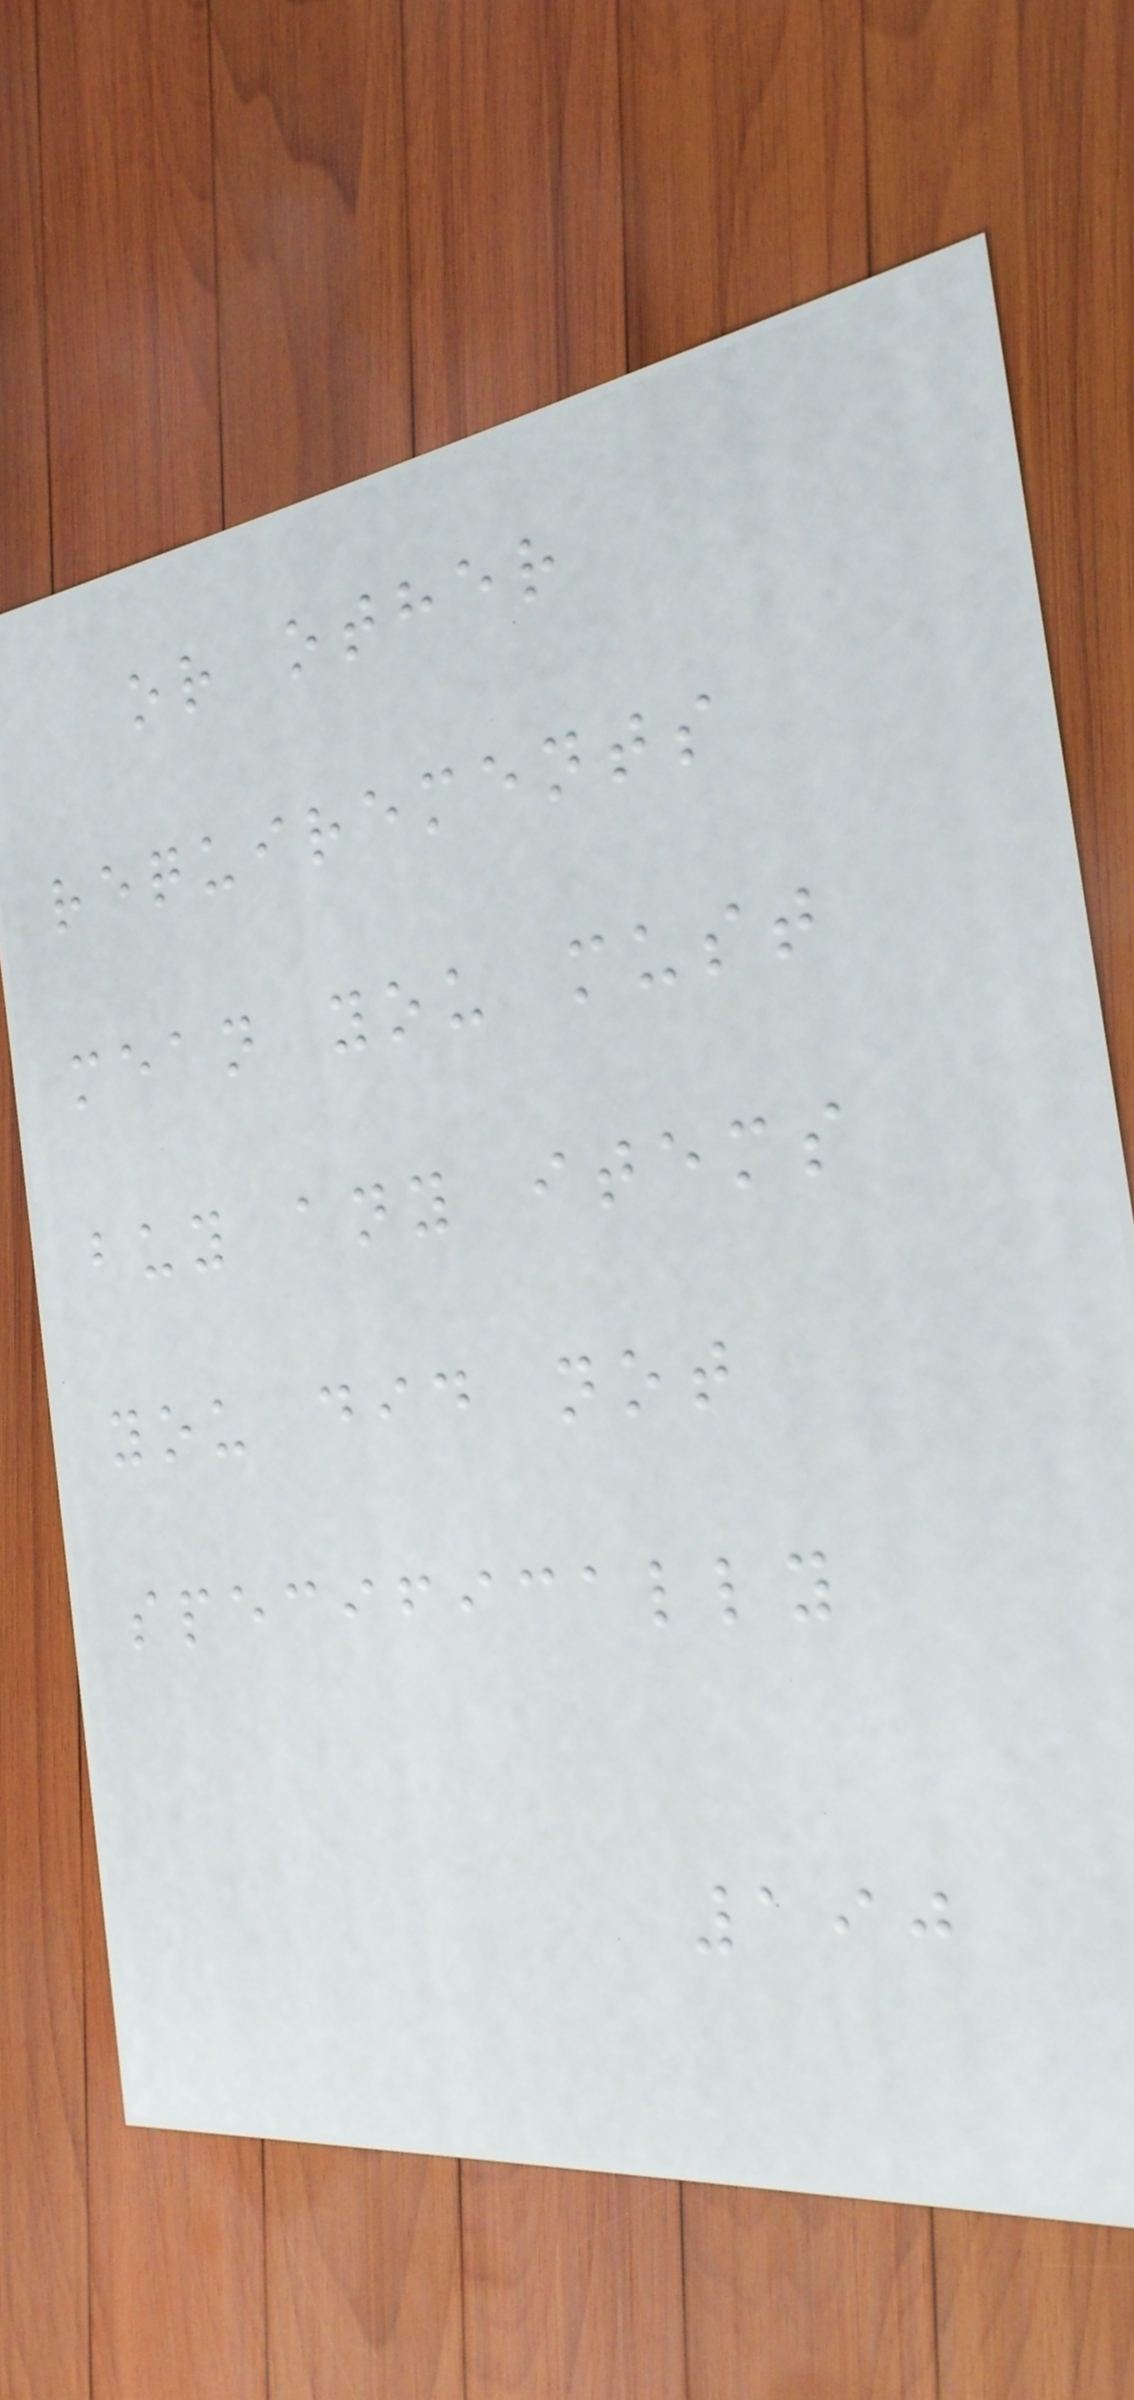or other
requirements
mean you must
buy any items
you did not
specifically
190
